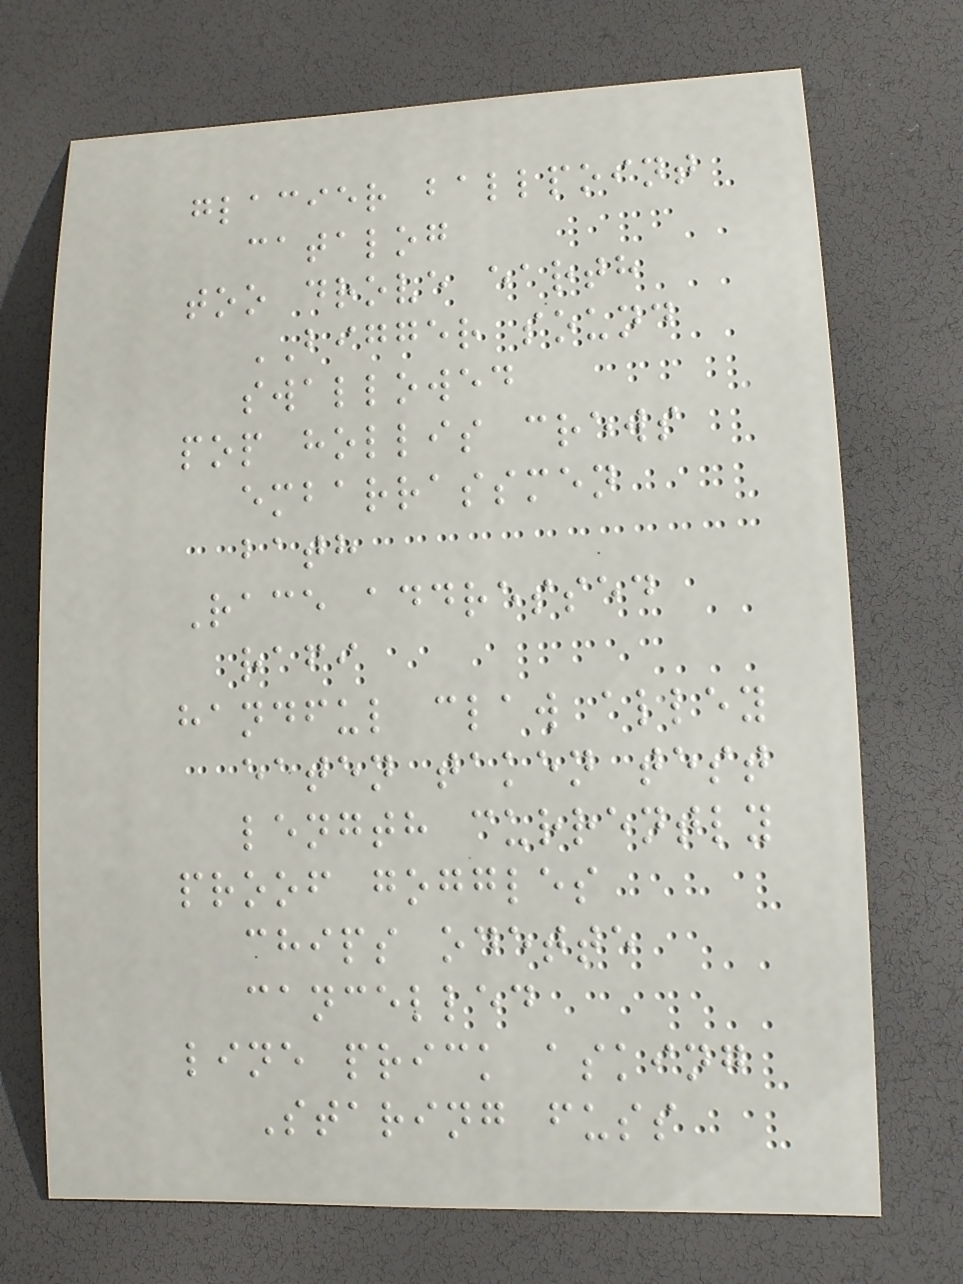glacier ballpoint
catalog
too drove earth
BIGGER sound
swallowed
pop hollis crews
embarrassmen
bath
Race addressed
rafi
handful claw alley
eaten taken test
length currently
proof goggles
chips odette
cancelled
line prick asking
Staring fuss
